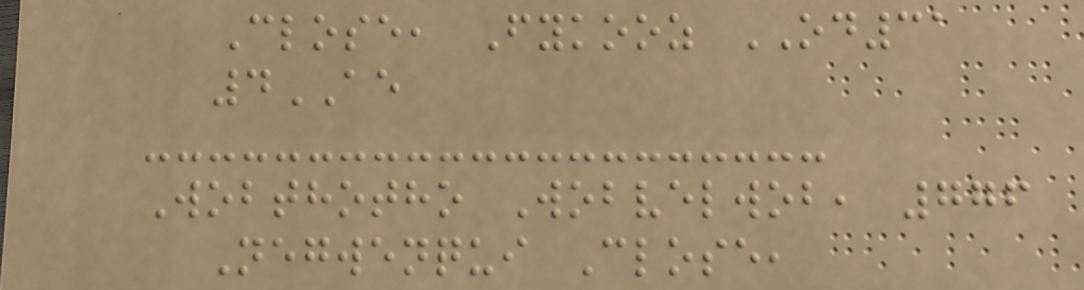Close, Fykooz OD31
4AE
Wobthotho Wobvelwob, 776
Negwenqui Close,
